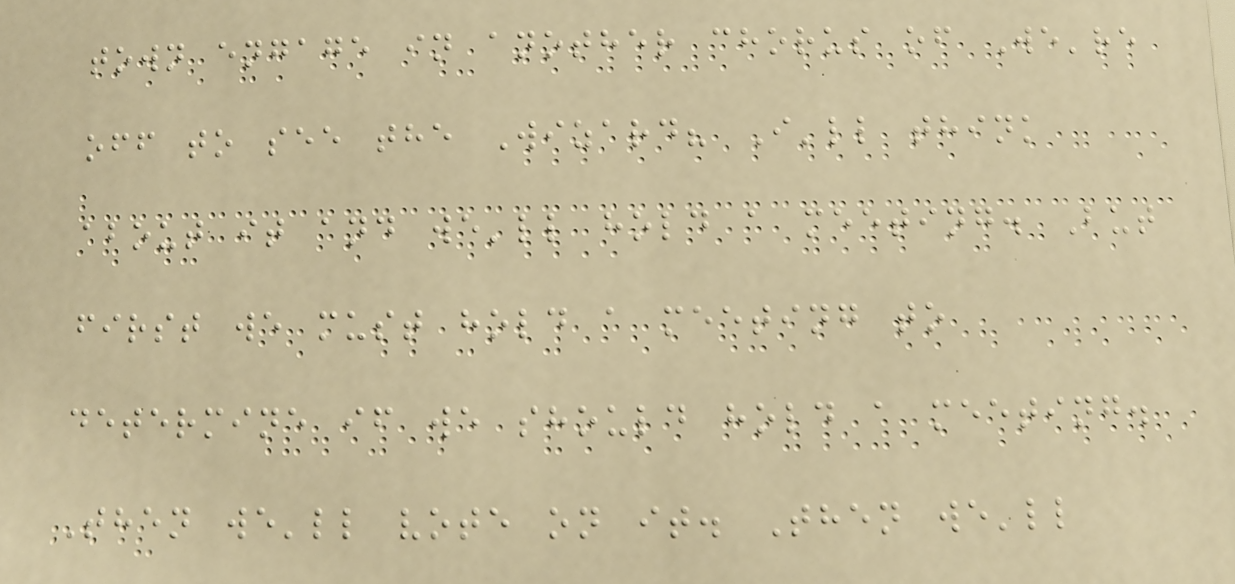town engage in another chorus of We're
off to see the Wizard? I'll think
about it and we'll hold a meeting. But
first we must hold a meeting to
determine if we should hold a meeting.
Then we'll vote on it. Then we'll
